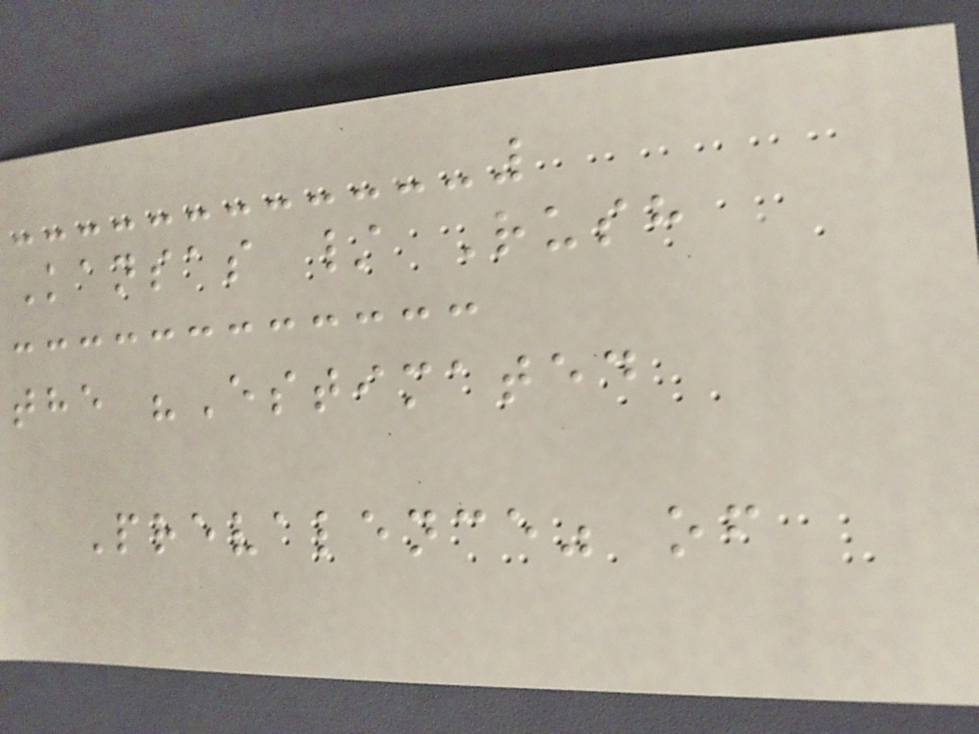Kansas / Rush
the "Estimated
Prevalence" of
